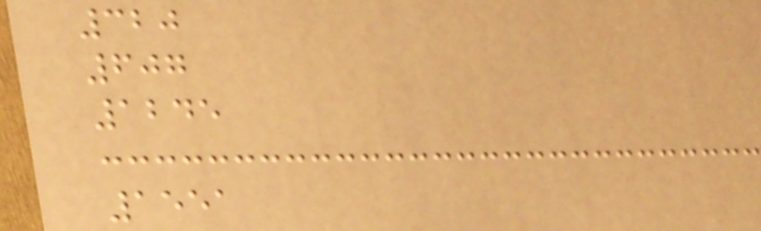320
607
1245
1551
